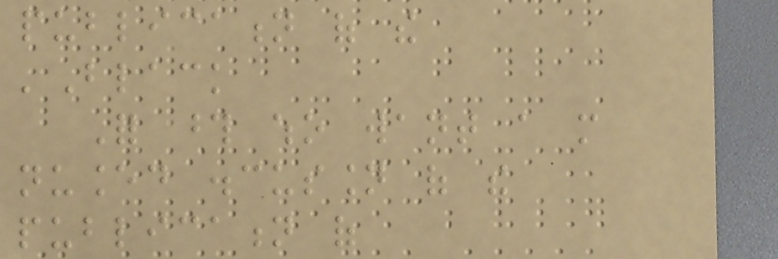publication of the
'Black
For those who want a more
nuanced discussion of the
publication of
